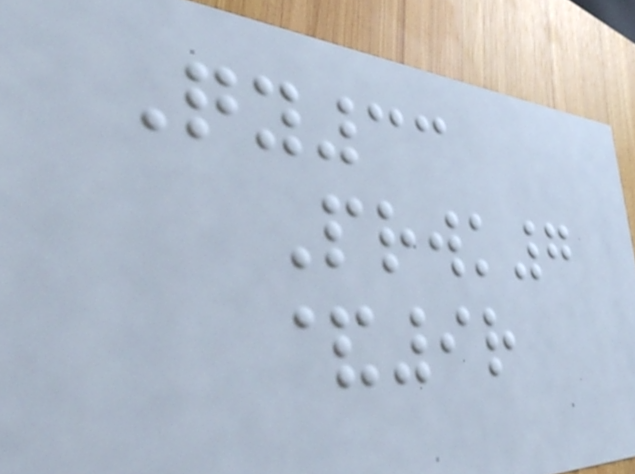Qy33
Prwk7
&9r
